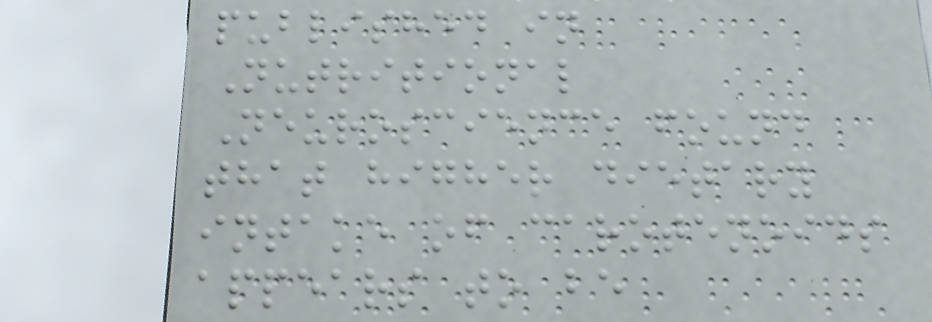published in
Nutritional
Neuroscience found
that higher dietary
intake of carotenoids
appears to be
